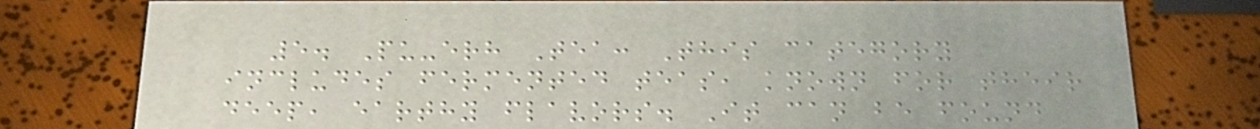5. Pu-erh Tea: This category
includes fermented teas, known for their
deep, earthy flavors. It can be found
